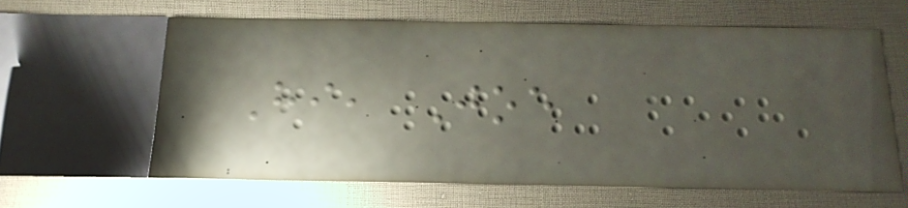Hi, Joe
